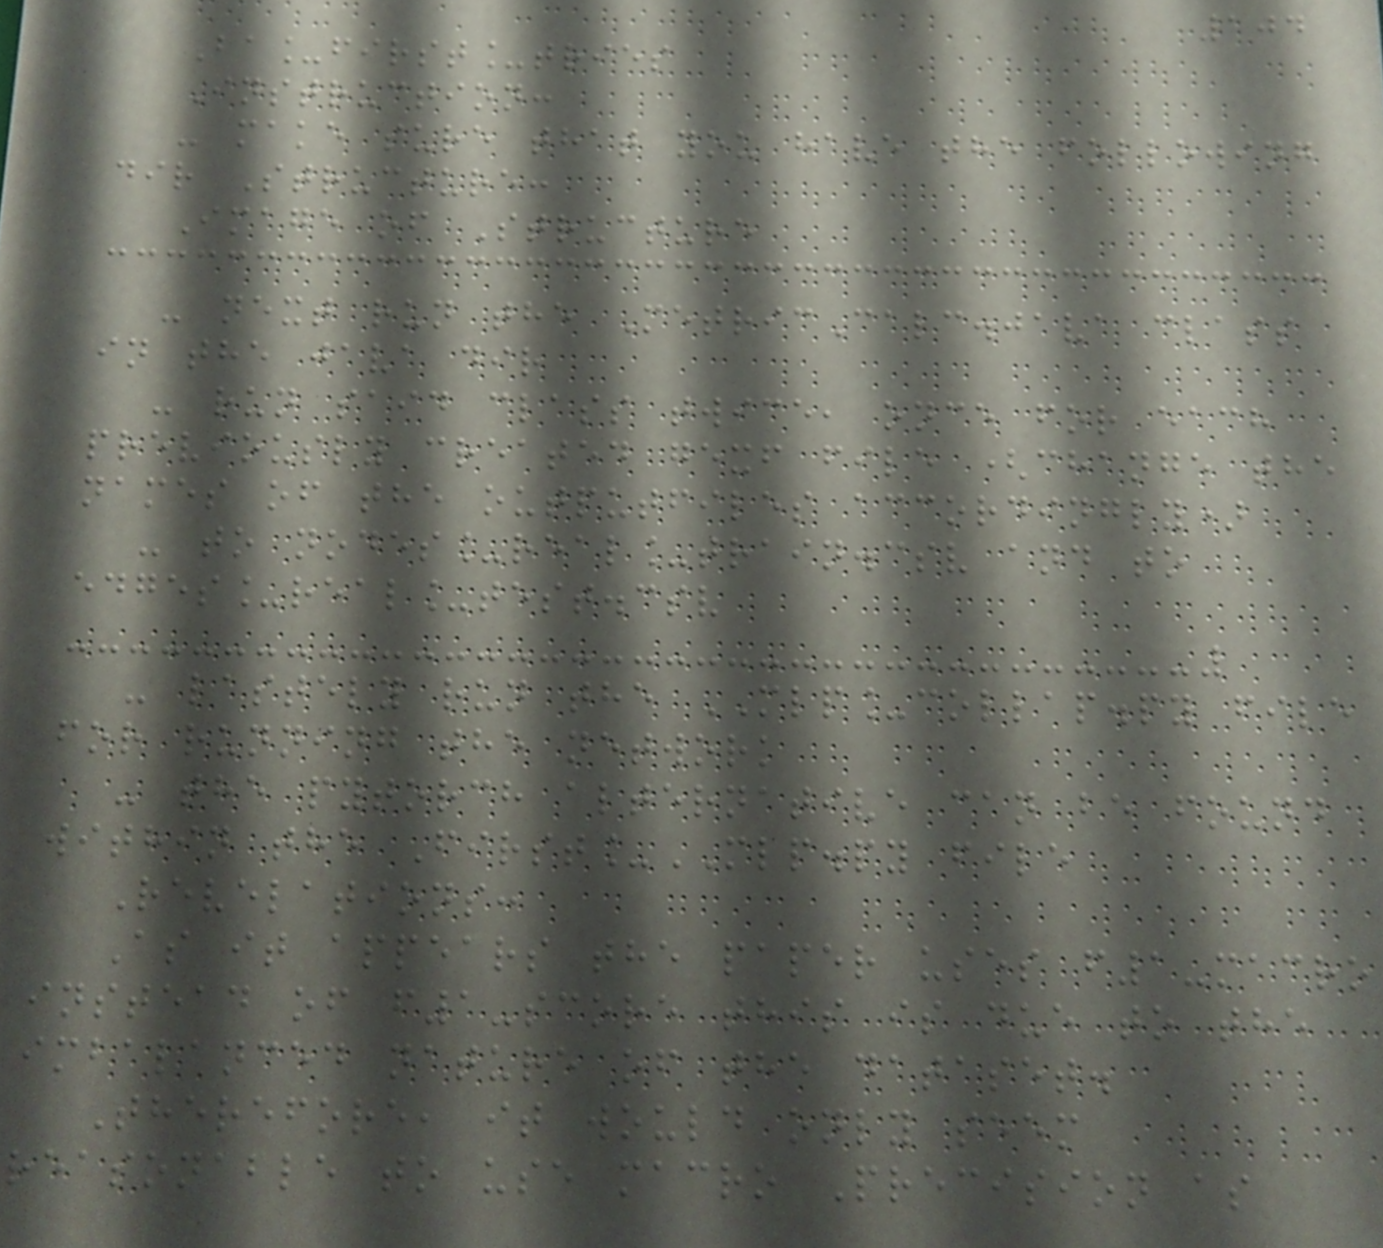104
Ba_first_tries
Instruction:
- make sure that you have the following
dir Structure:
Image of Structure
- next run the MetricCalc.java class
in the java dir
- run said class twice, once for each
previously created gexf file (change the
names of the outputfiles accordingly)
- to nodes_real_train.csv and to
edges_real_test.csv
- lastely run the MLP_collap.py file
for running the network
- the pytorch alternative can be found
within the First_MLP.py file
Revelations:
As it appears the paper uses f1-macro
instead of f1-score this is due to the
imbalanced nature of the dataset.
Therefore, it would only seem
reasonable to use macro Precision as
